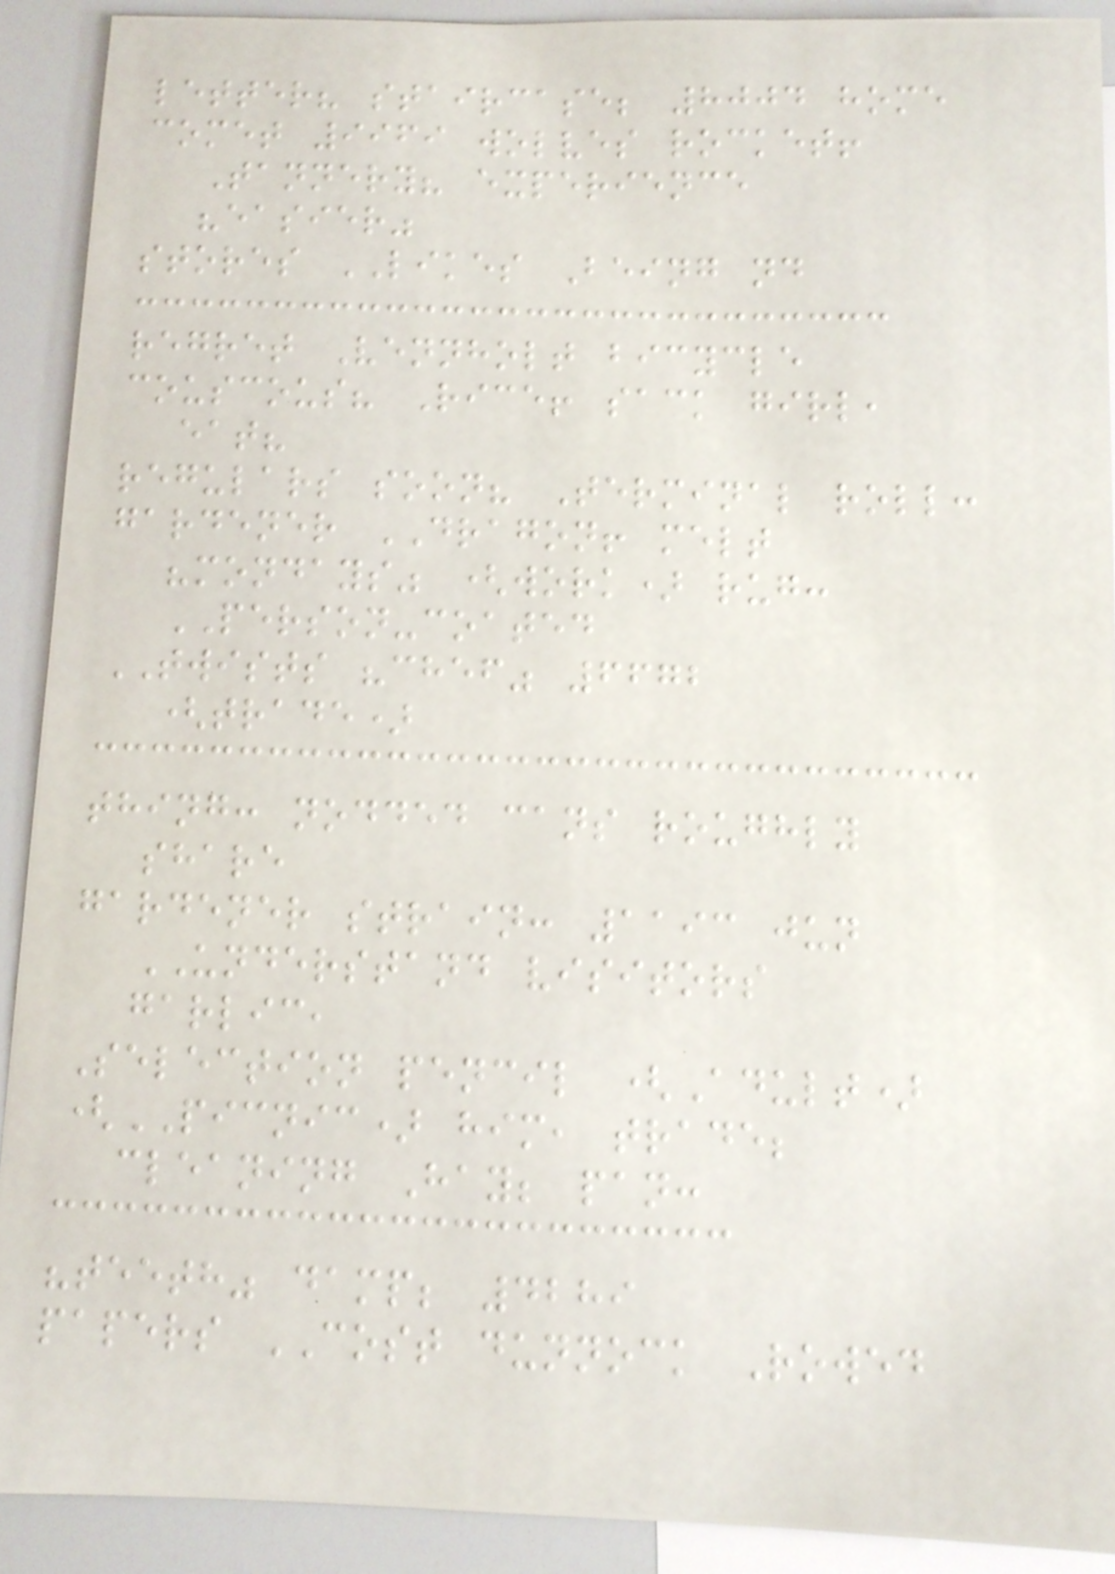letter? staircase; 8004 home
comet 9969 wolves rocket!
Tannery? experience
"easier"
stores LIKES Being nd
regret Vennholt bicycle
couscous? Rice! sack girl,
eat?
regulars soon? Terminal roll:
gardener DRAGON! melt
"mondays" (work) rug:
PERSON-coated
TWISTS "chef" 6672
(trade)
thing: nodded cans roughly
share
gardener strain: 1193 jun
UNDERSTAND visitors
garlic,
Selection pencil (Adult)
(PICNIC) him, trade;
cleaning Hay; pan:
"teeth" damp; 4289
papers COST dunnock Rowed
